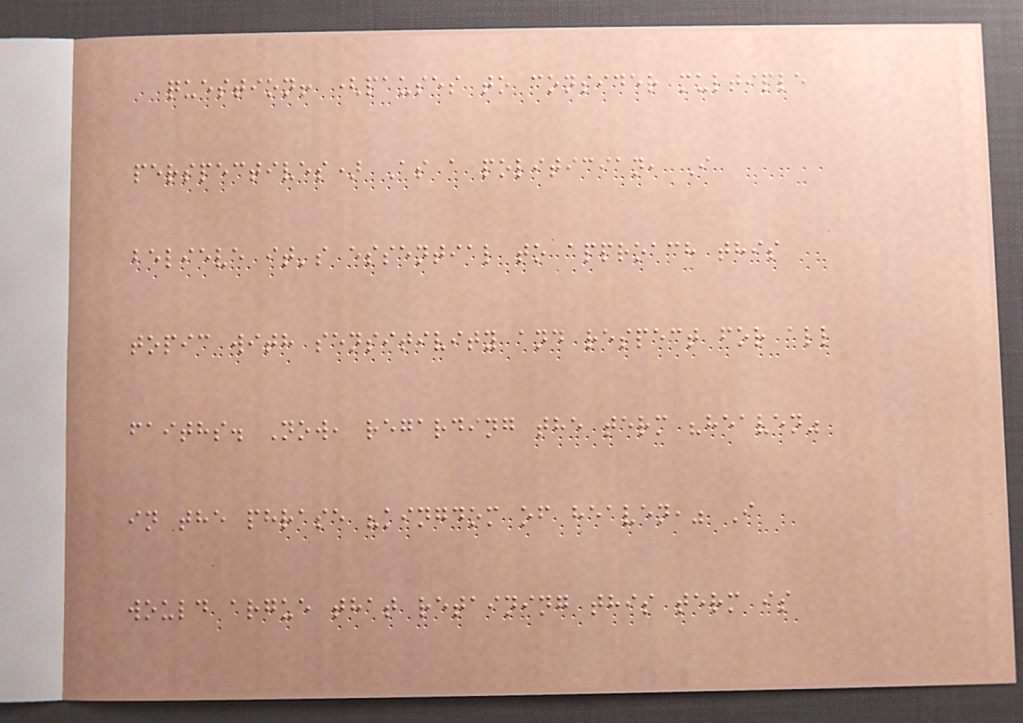question! (pauses to consider multiple
perspectives) As a politician, I
believe it's essential to approach this
topic with sensitivity and respect for all
faiths. Now, regarding the term "heaven"
in the phrase "kingdom of heaven," I
would argue that retaining this term is
